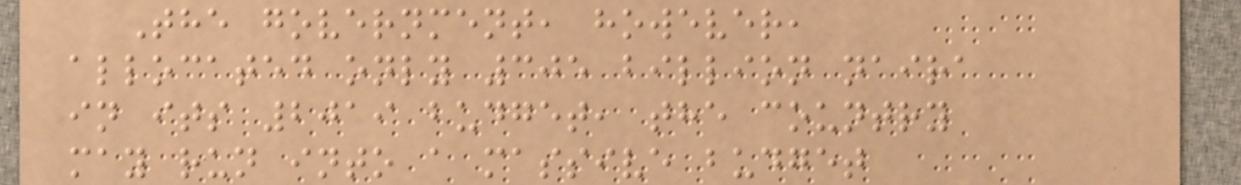The government, however,
allocated only 305 billion naira
in its 2019 budget, the country
may run into a massive budget
